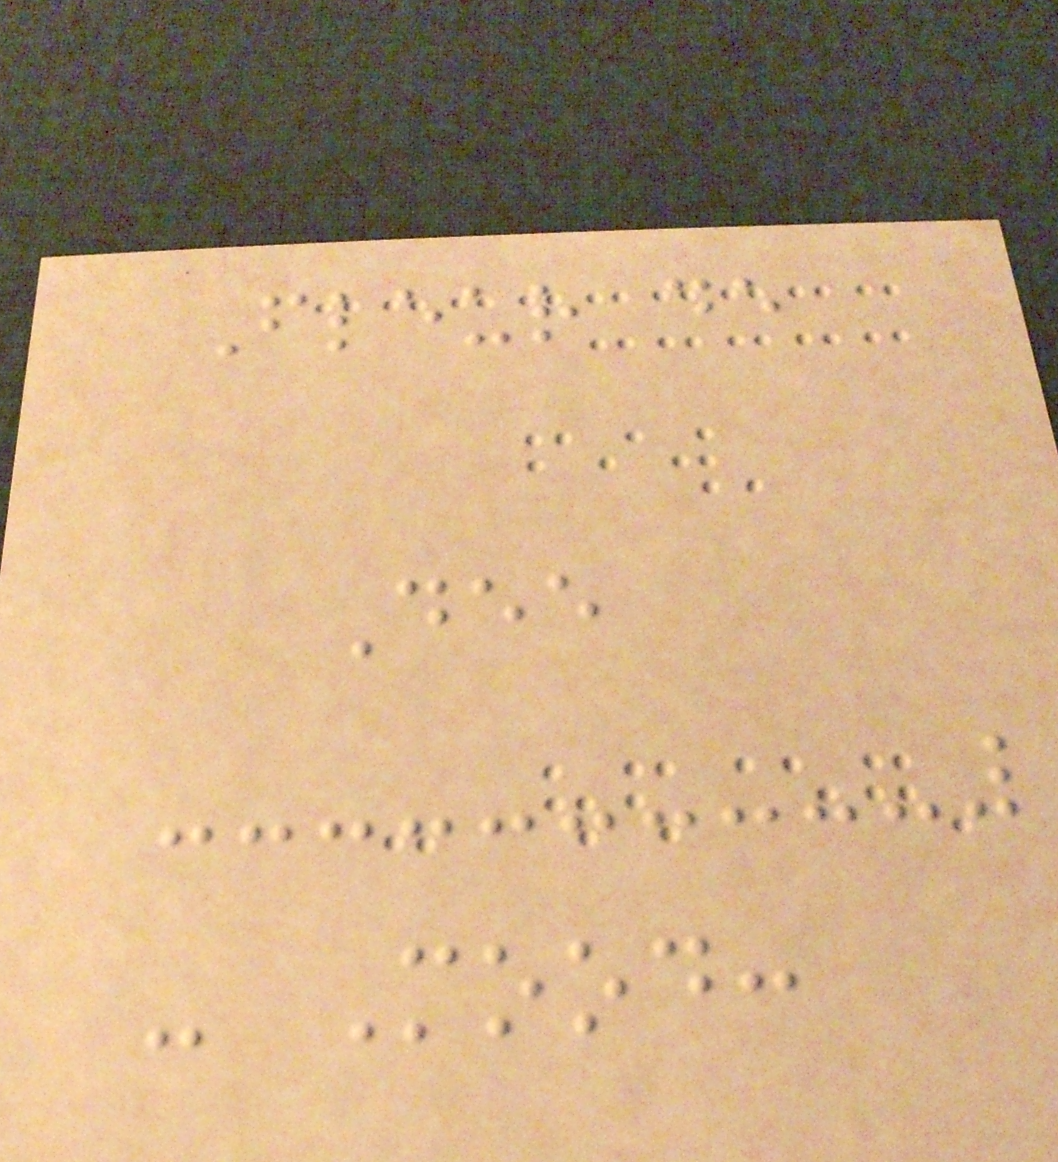Fleur de
Dee
- Mood:
